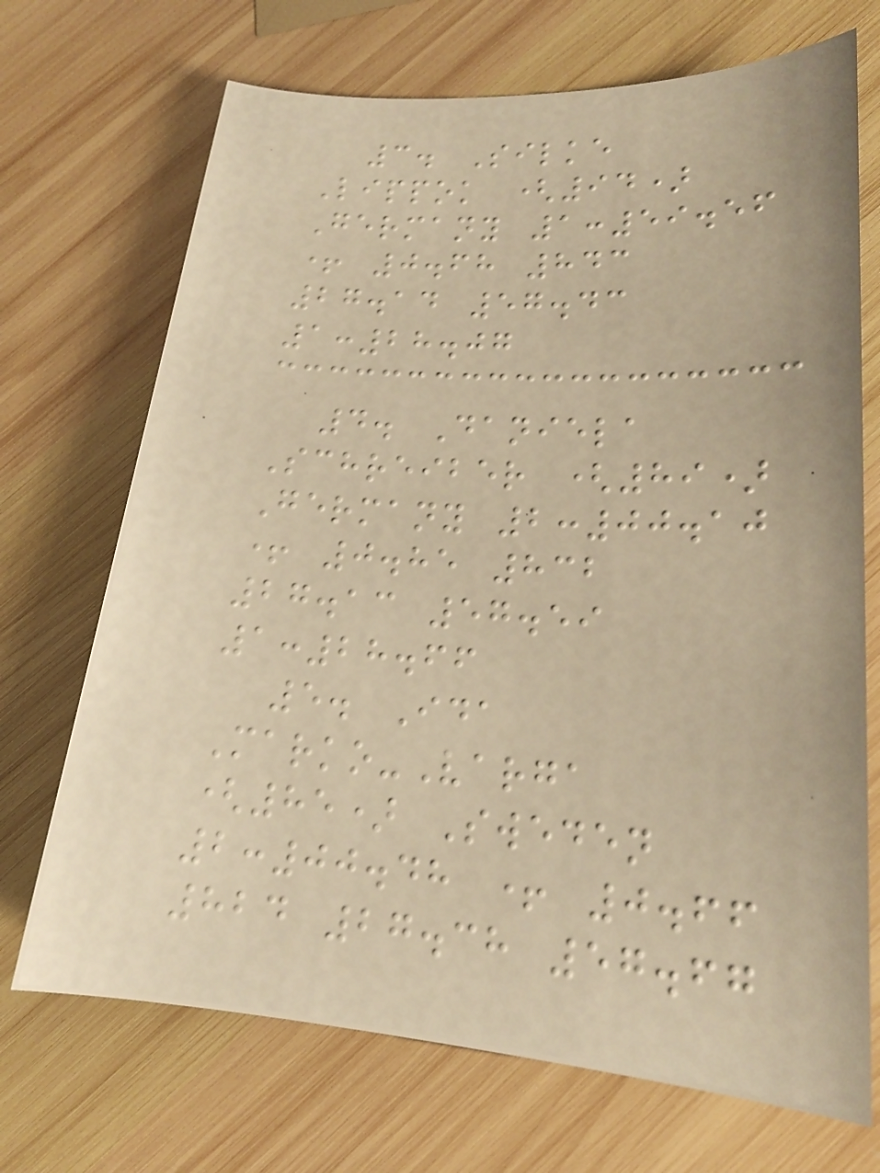3. Silke
Lippok (94)
Germany 1:59.56
+ 0.68 843
27.14 57.43
1:28.07
4. Daniela
Schreiber (89)
Germany 2:00.10
+ 0.85 832
27.13 57.59
1:28.66
5. Ida
Marko-Varga
(85) Sweden
2:00.48 + 0.66
824 27.38 57.67
